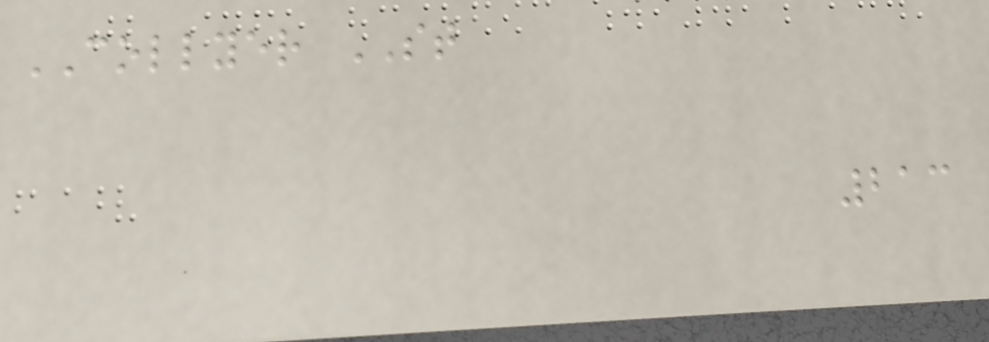COLLYER ST
213
